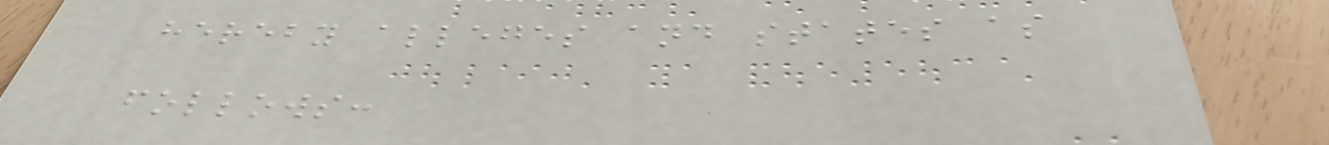hereby alleges and states as
follows:
